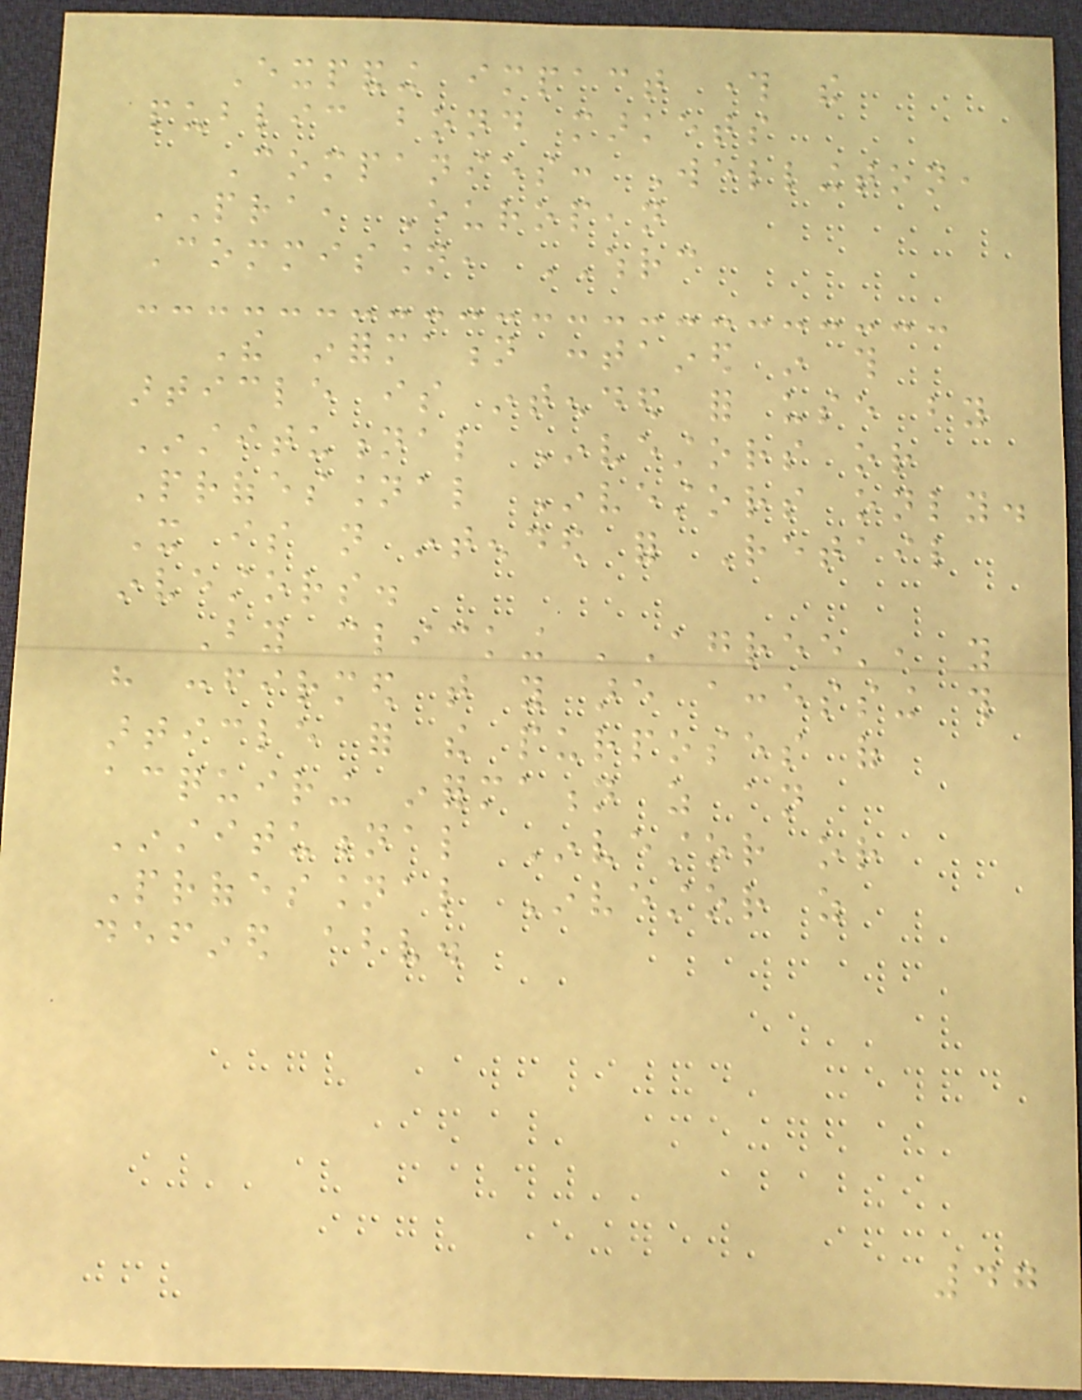Expanding impact through the
public bond markets
Companies: Wellington,
PRA, European
Commission, WHRC
The information contained in this
article is intended for use by
Institutional Investors or
Professional Investors only.
It is not intended for Retail
investors.
By clicking 'Agree', you
have confirmed that you are accessing this
article for the purposes of
acquiring information as an
Institutional Investor or
Professional Investor as
defined above.
47
